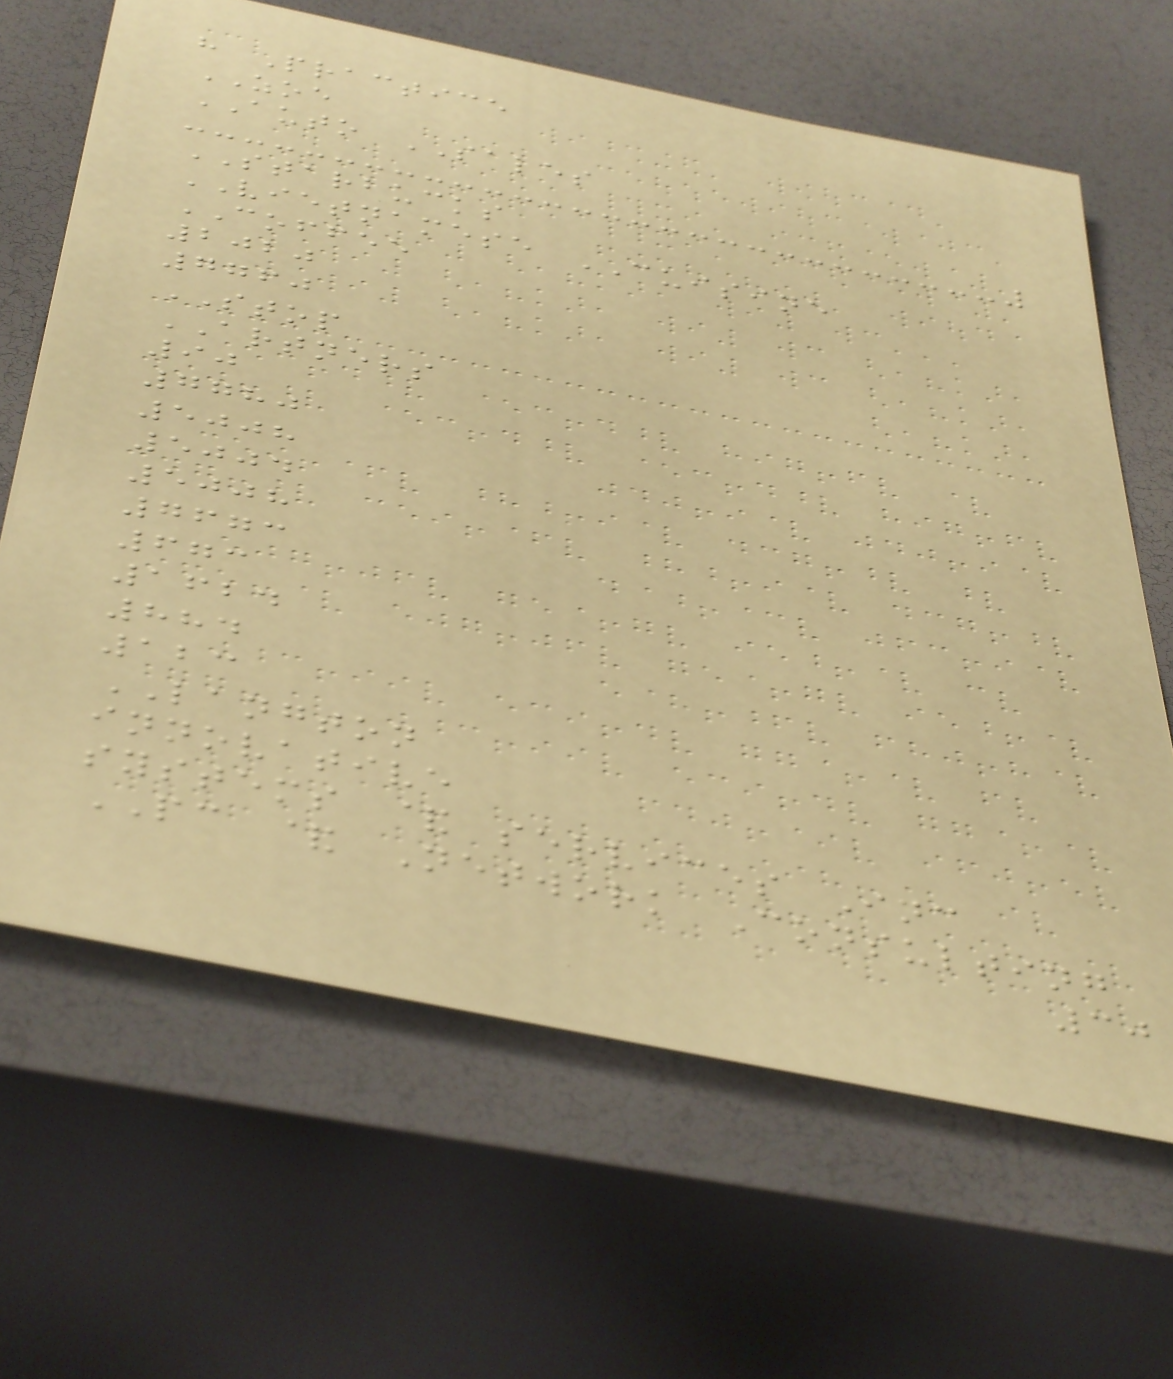h Practice
ZOE
AUTO SALES
STARBUCKS
VIETNAMESE CUISINE
COFFEE
2020
7760
STOP
ARTNERS
90
7780
5008
5004
5008
7673
673
1624
884
123
LANGTON
innovative
systems & services Inc
PC & Network Consulting
30
